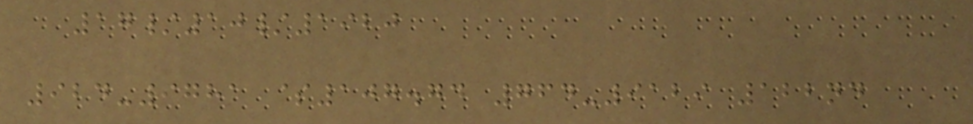17/10/1920
924-9781 $107.74 764-9129 122nd
